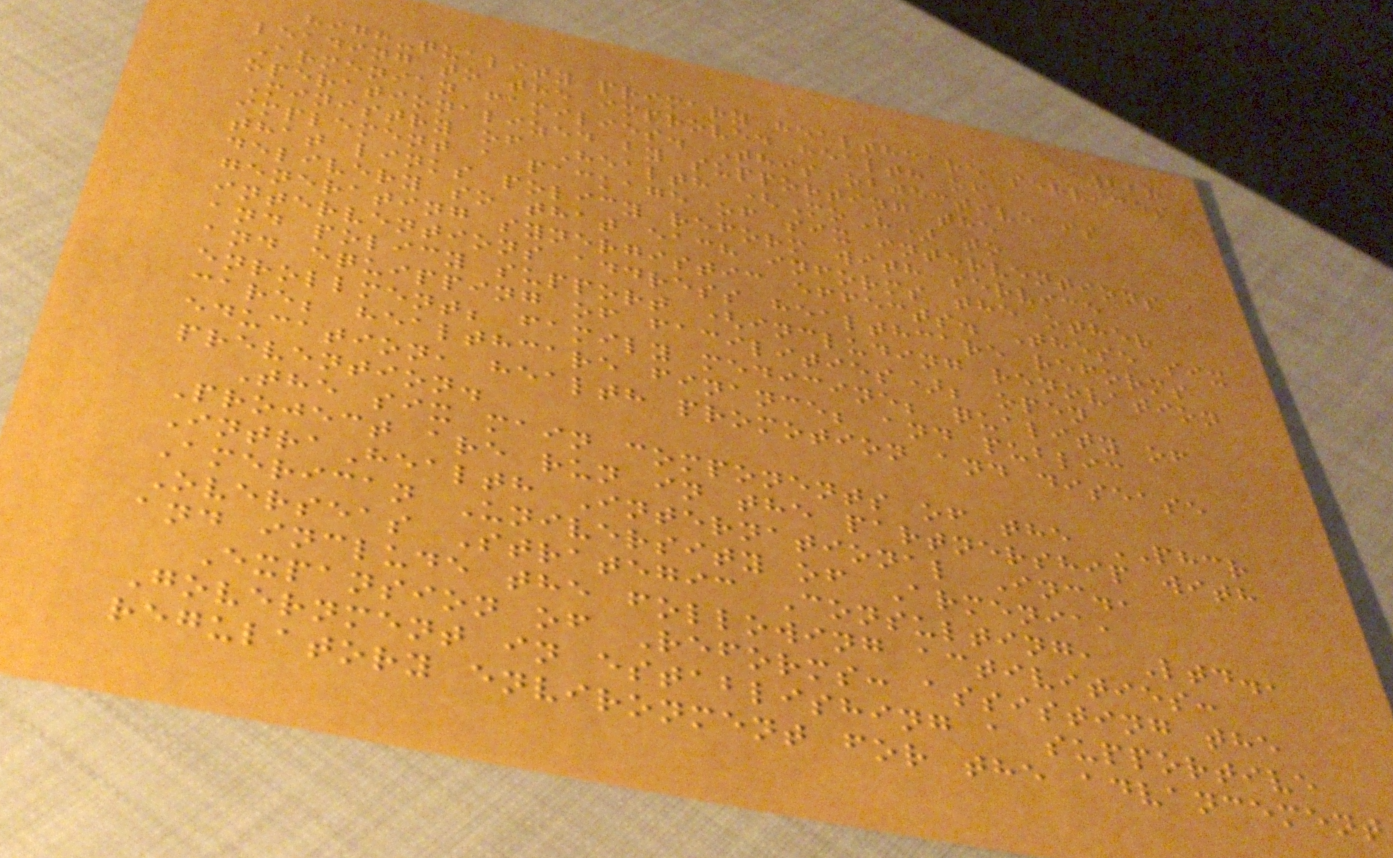228
high-quality primary healthcare services
leading to the improved health of
Armenian families. This objective is
operationalized by supporting the
Ministry of Health (MoH) to
implement a package of six interventions
that links policy reform with service
delivery so that each informs the other
generating synergistic effects. These six
interventions address healthcare reforms
and policy support (including renovation
and equipping of facilities); open
enrollment; family medicine; quality of
care; healthcare finance; and public
education, health promotion and disease
prevention.
The six main components of the PHCR
Project are run in the partnership with
IntraHealth International Inc.,
American University of Armenia,
Overseas Strategic Consulting, Ltd.,
and include the following activities:
Expansion of Reforms: assisting the
Government in establishing a supportive
regulatory environment for the advancement
